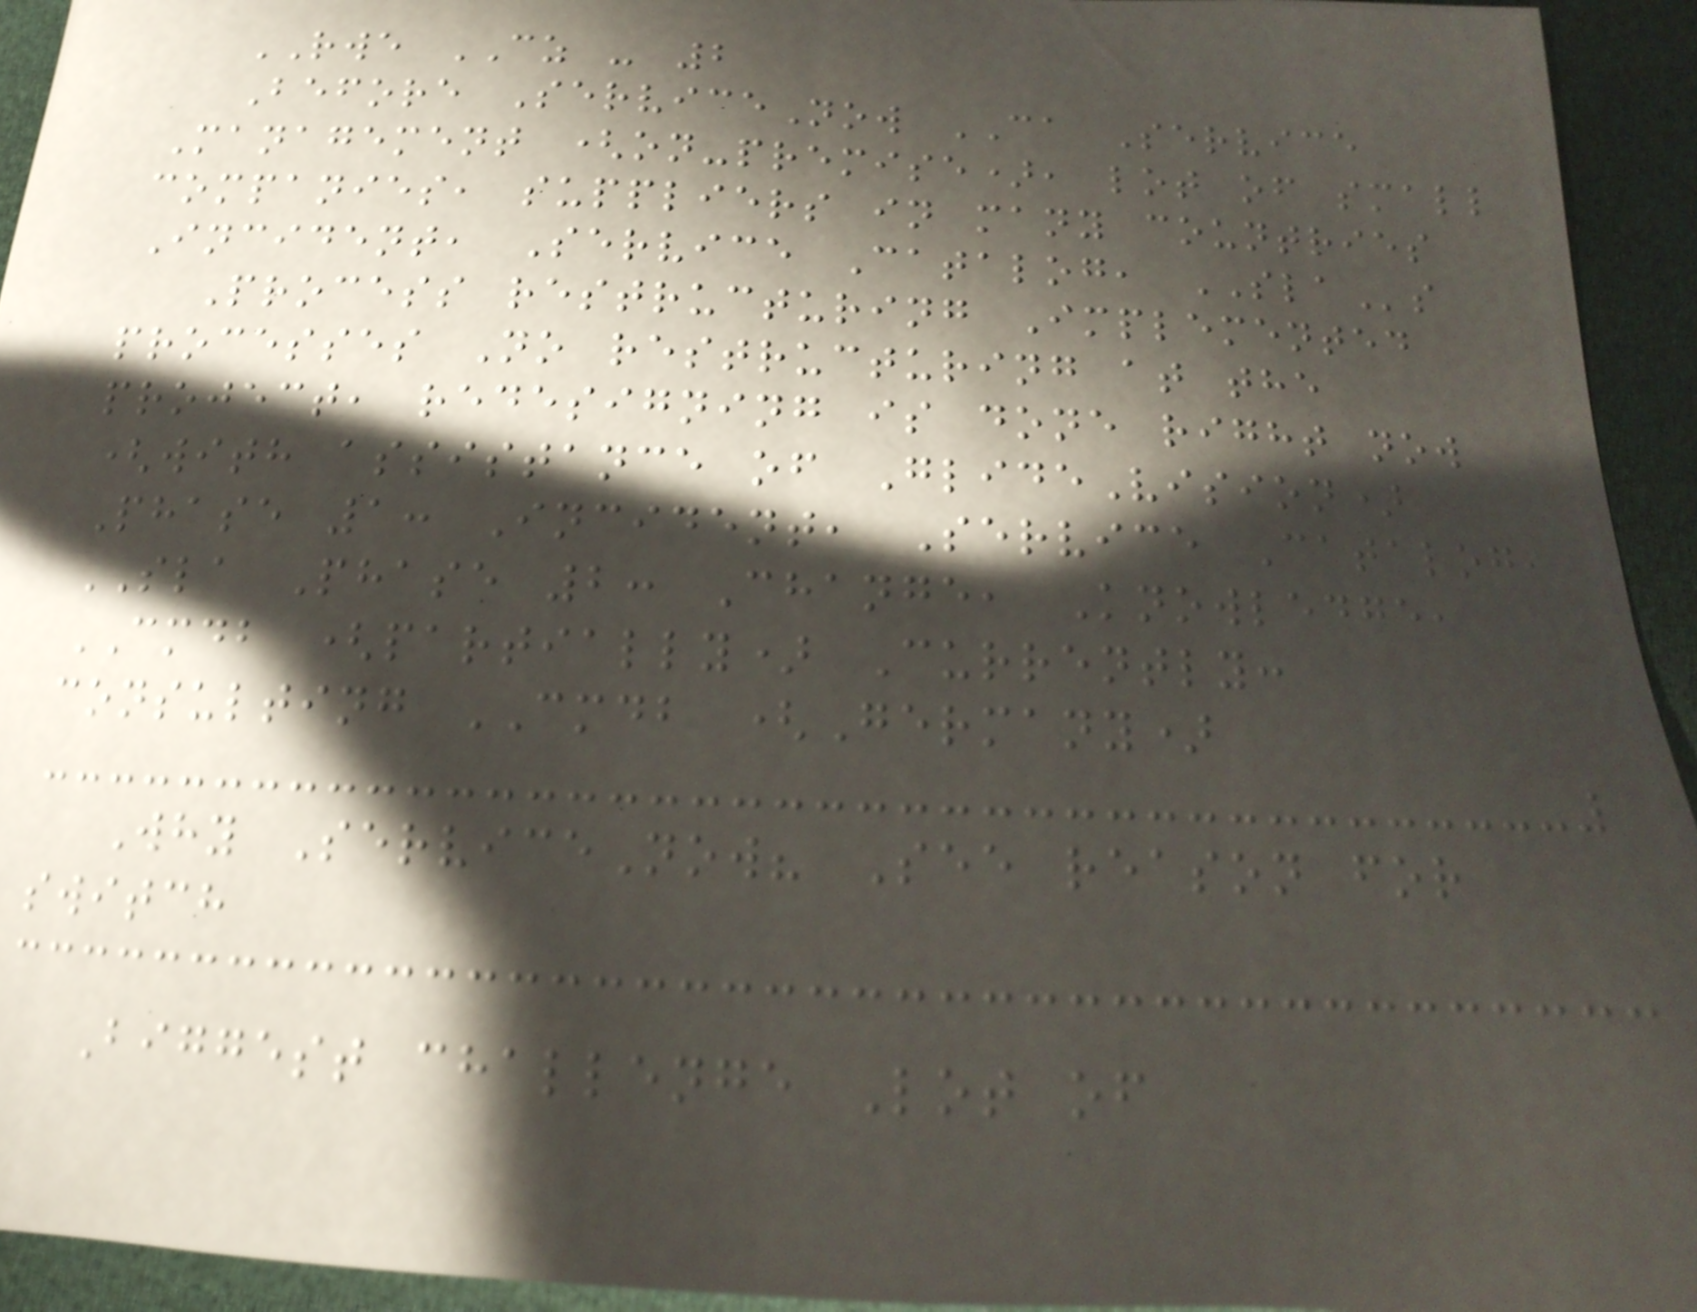RWE CZ - 2
Before ServiceNow CA Service
Management (on-premise), lot of small
companies, suppliers in many countries
Incident, Service Catalog, SLAs
Process restructuring Implemented
processes No restructuring at the
project, redesigning is done right now
(with assistance of GlideVision)
Phase 1: Incident, Service Catalog,
SLA Phase 2: Change, Knowledge,
CMDB (partially) Currently:
consulting CMDB (Germany)
Why ServiceNow? See reason for
switch
Biggest challenge Lot of
